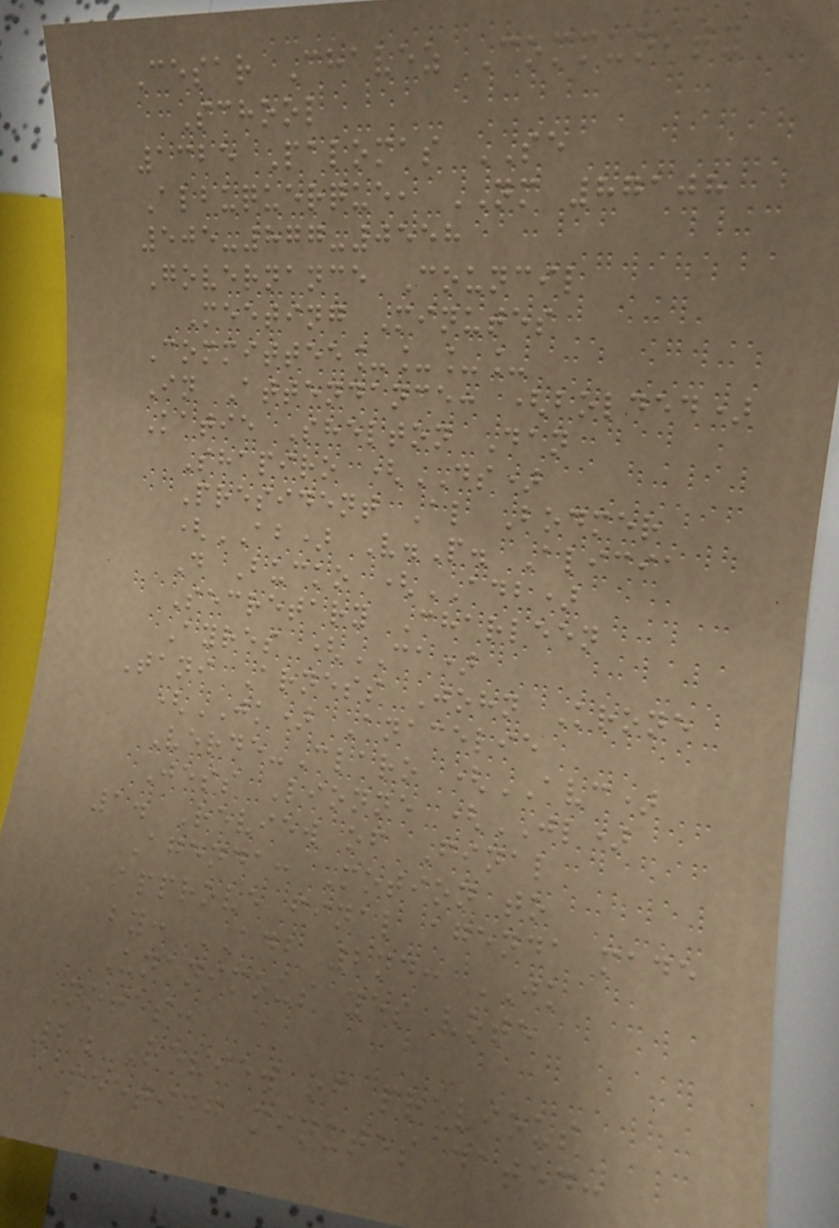Cesar Chavez Community
School
1325 Palomas SE
Albuquerque, NM 87108
505-877-0558
Governance Council
Meeting Minutes
Committee____
In Attendance: (bolded)
Katie Shelton Dan
Shapiro (DS)
President Al Bodmer
(AB) V.P. Alicia
D Bucko (ADB)
Secretary Charleen
Ayres (CA)
Tani Arness John Krone
(JK) Anacelie
Verde-Claro (AVC)
Jess Lionne (JL)
1. Review of Final
Agenda: Motion to
approve final agenda made
by: ADB 2nd: JK
Unanimous yes vote
Notes:
2. Review of previous
meeting minutes dated:
